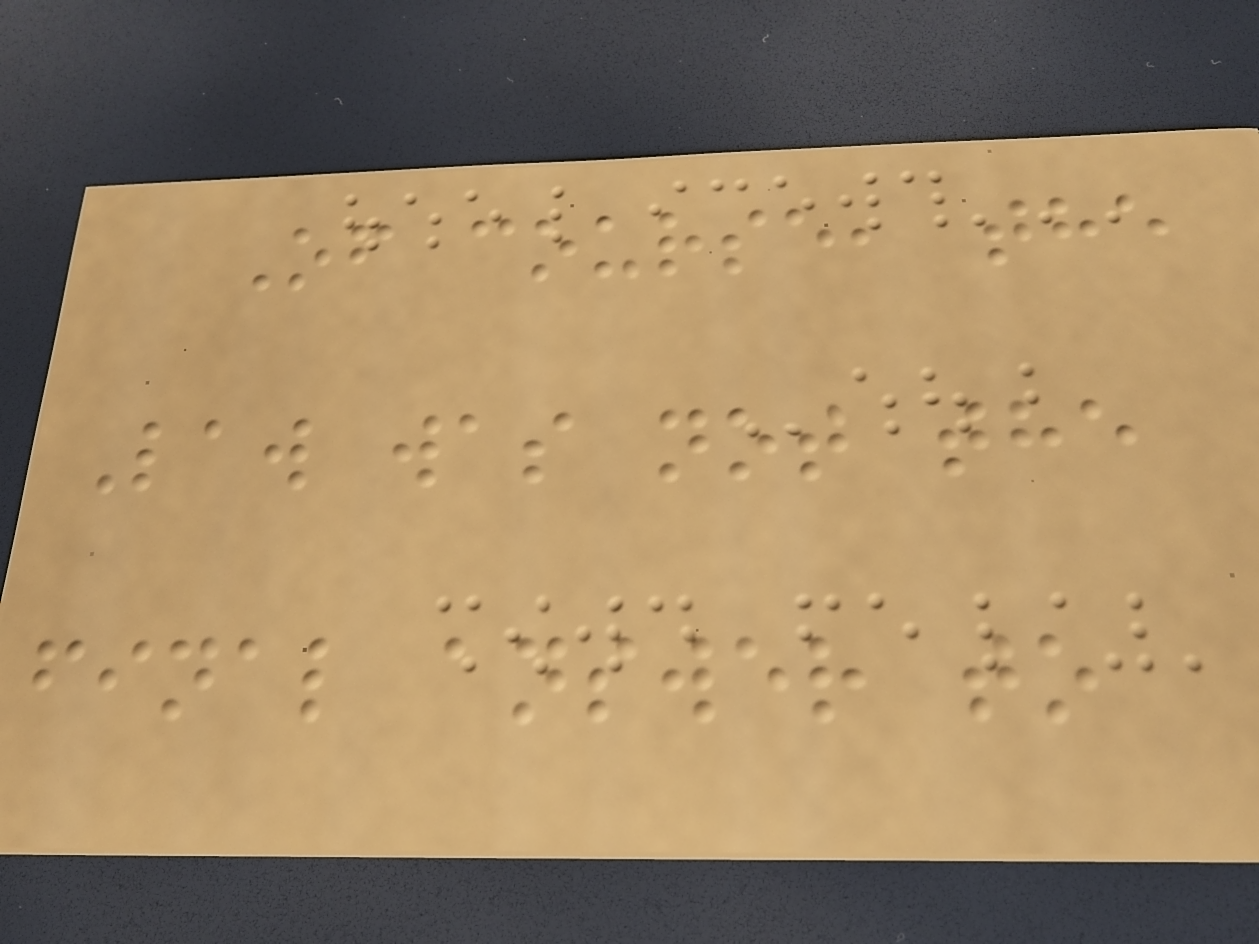Of course, the
Law was not the
final answer to
